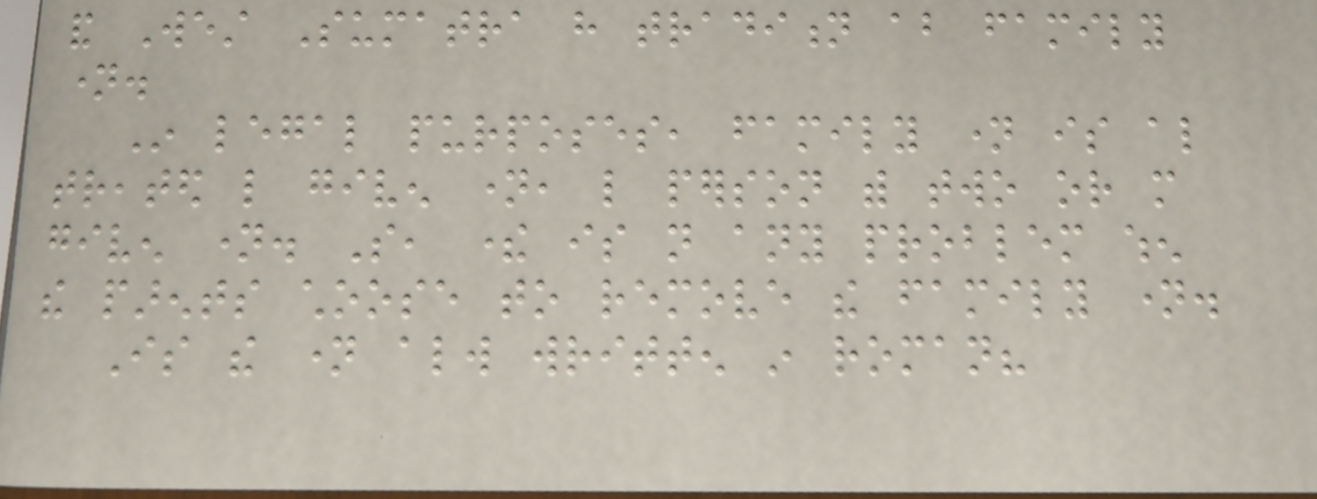and West Sumatra have tradition about family
name.
In legal purposes, family name is also
treated like given name, like person with two or more
given name. So, there is not any problem when
the parents choose to remove the family name.
Is the name always written in roman?
